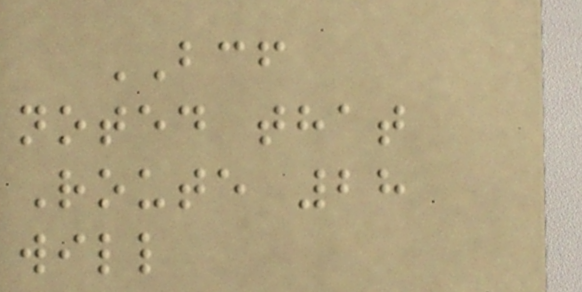BCF
noted that
Route 28
will
